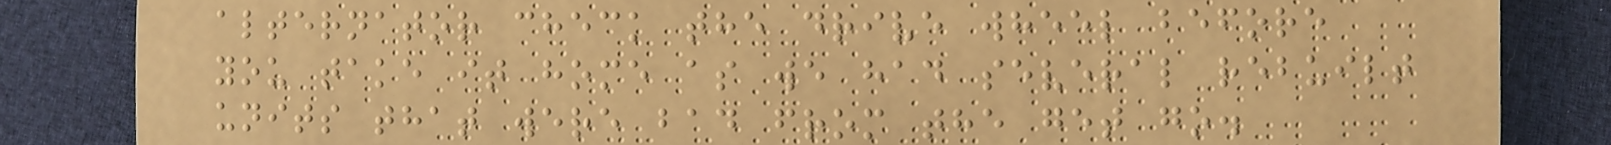alternator check the drive wheel before
you take it home as we had several rebuilt
units that were bad from the get go.
